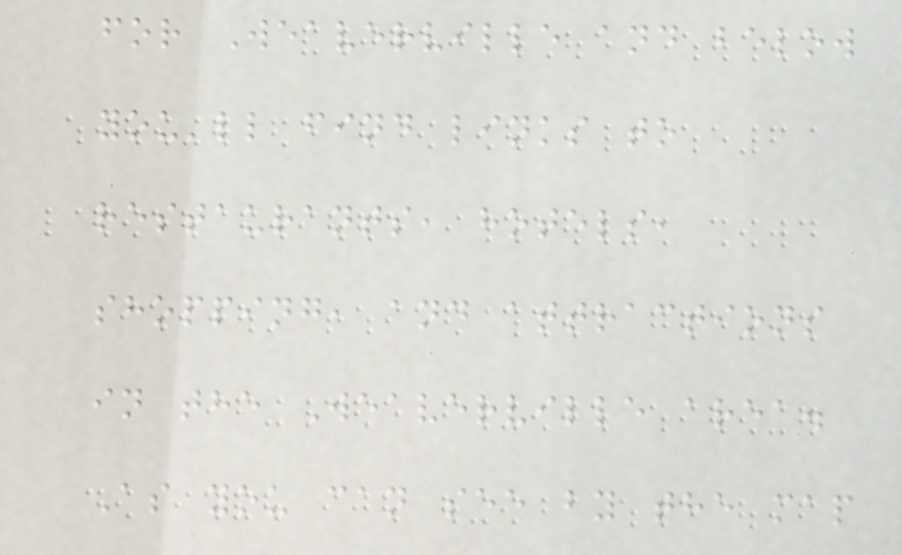for Weaverville and below
you'll find links to
restaurants, hotels,
shopping, and attractions
in the Weaverville area.
As you can see by the map
